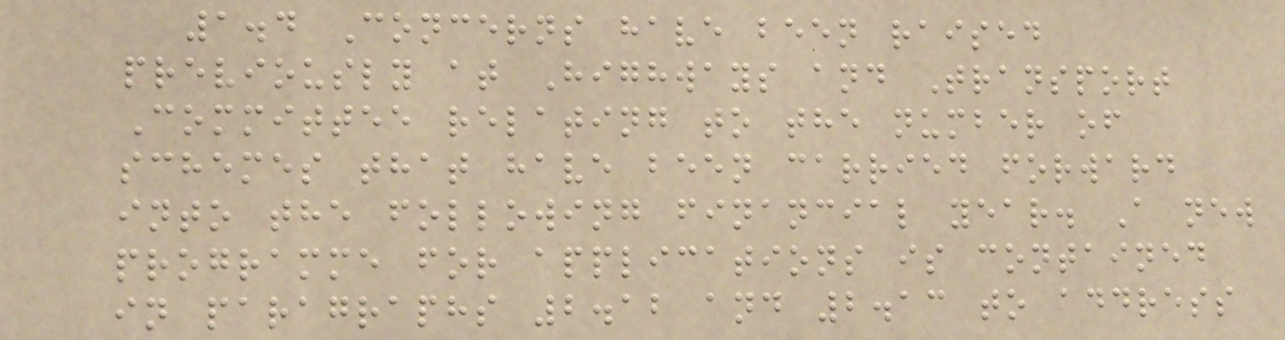1.4 Concerns have been raised
previously at Highways and Transport
Committee relating to the number of
schemes that have been carried forward
into the following financial year. A new
programme for applications is contained
in paragraphs 2.12 and 2.13 to address
